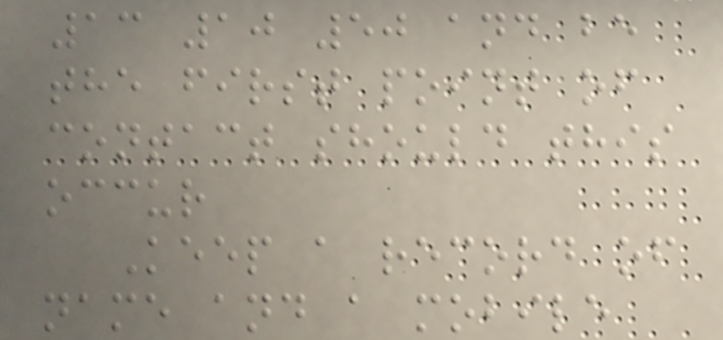13 10 50 and be
the first point of
contact should this
occur
Keep a record of
name and a mobile
